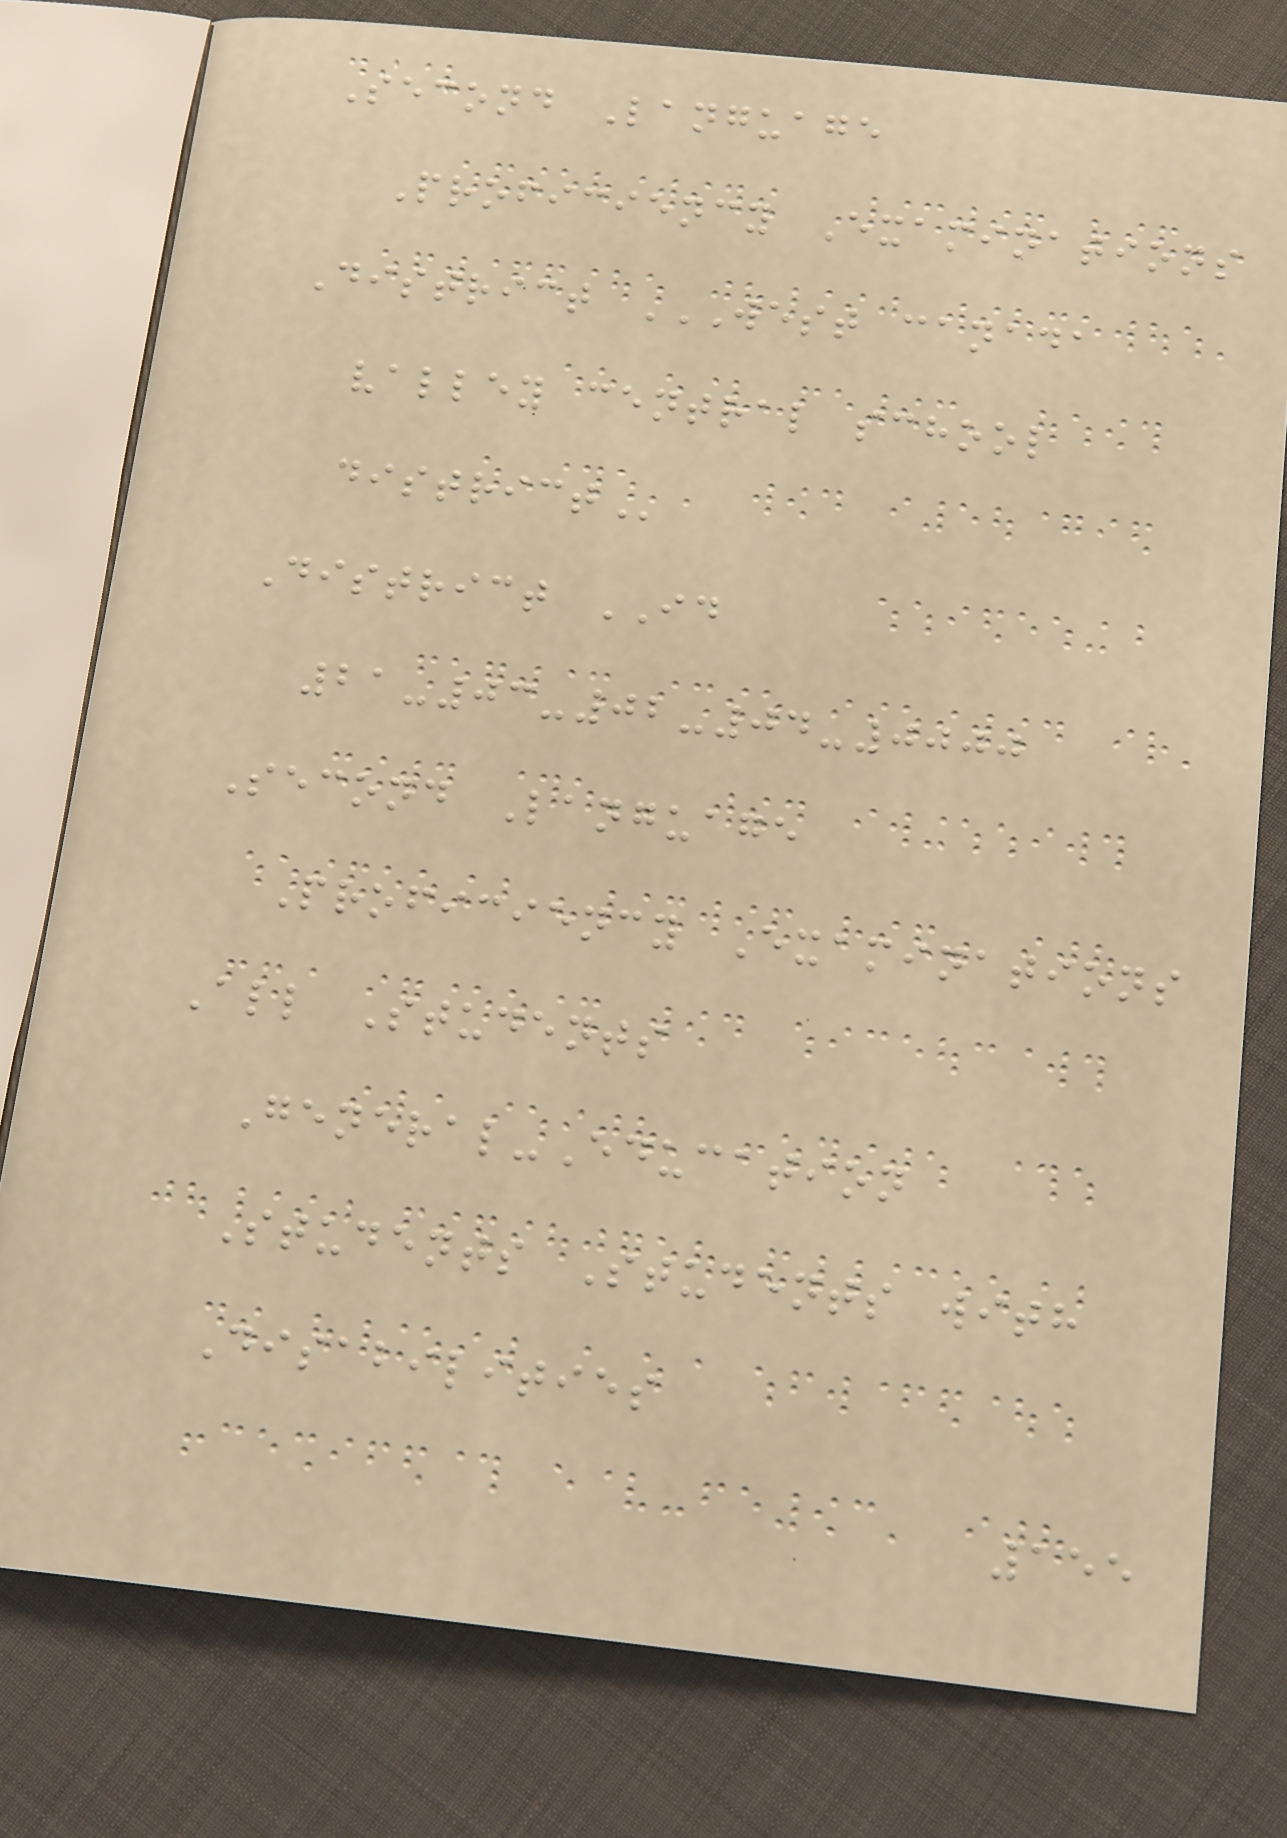Second Language
Proficiency Examinations
District WEST CANADA
VALLEY CENTRAL SCHOOL
DISTRICT
District ID
21-03-02-04-0000
Second Language
Proficiency Examinations
All Students
General-Education
Students Students with
Disabilities
155
